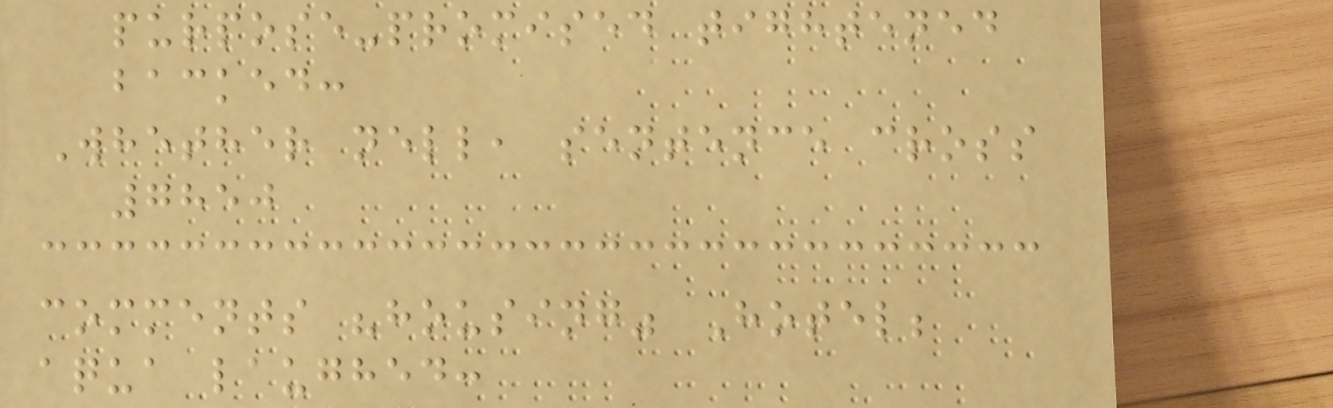purpose-promised tightened
backed:
Whether nell, sentence cross
7850
comments "housing" Hotel;
aqua laughed:
